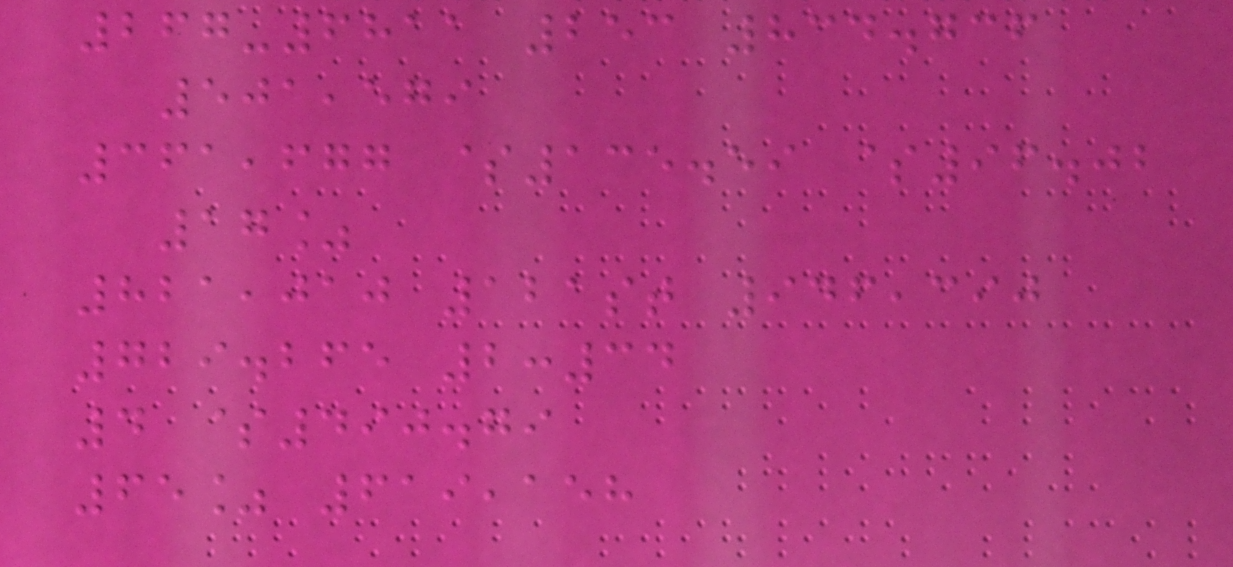267-6811 253 834.736
501,579
361,677 $135.59 $96.02
17%
821,010 121st 946,390
729.265 2:34
4 $490.79
65% 619,158
